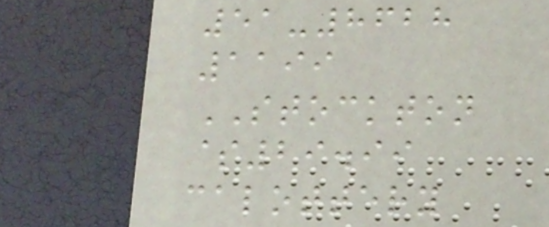51-8628
1199
STOCKTON
$29.99
calottery
